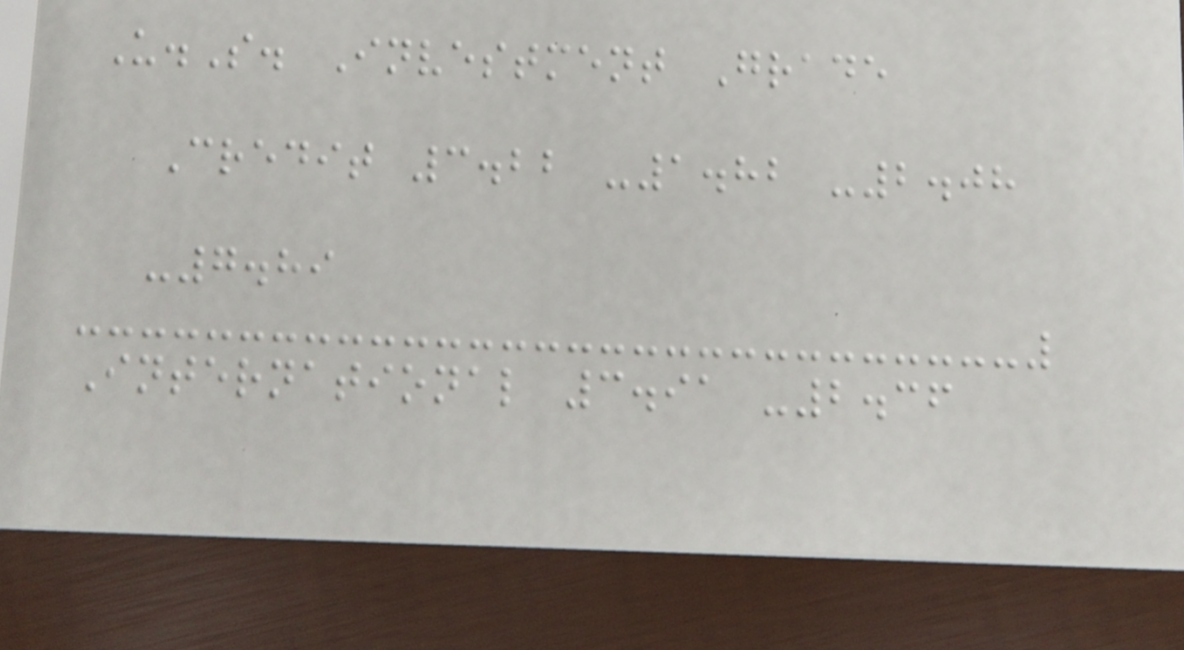U.S. Investment Grade
Credit 3.22 -1.82 -2.08
-7.89
International 3.91 -2.36
